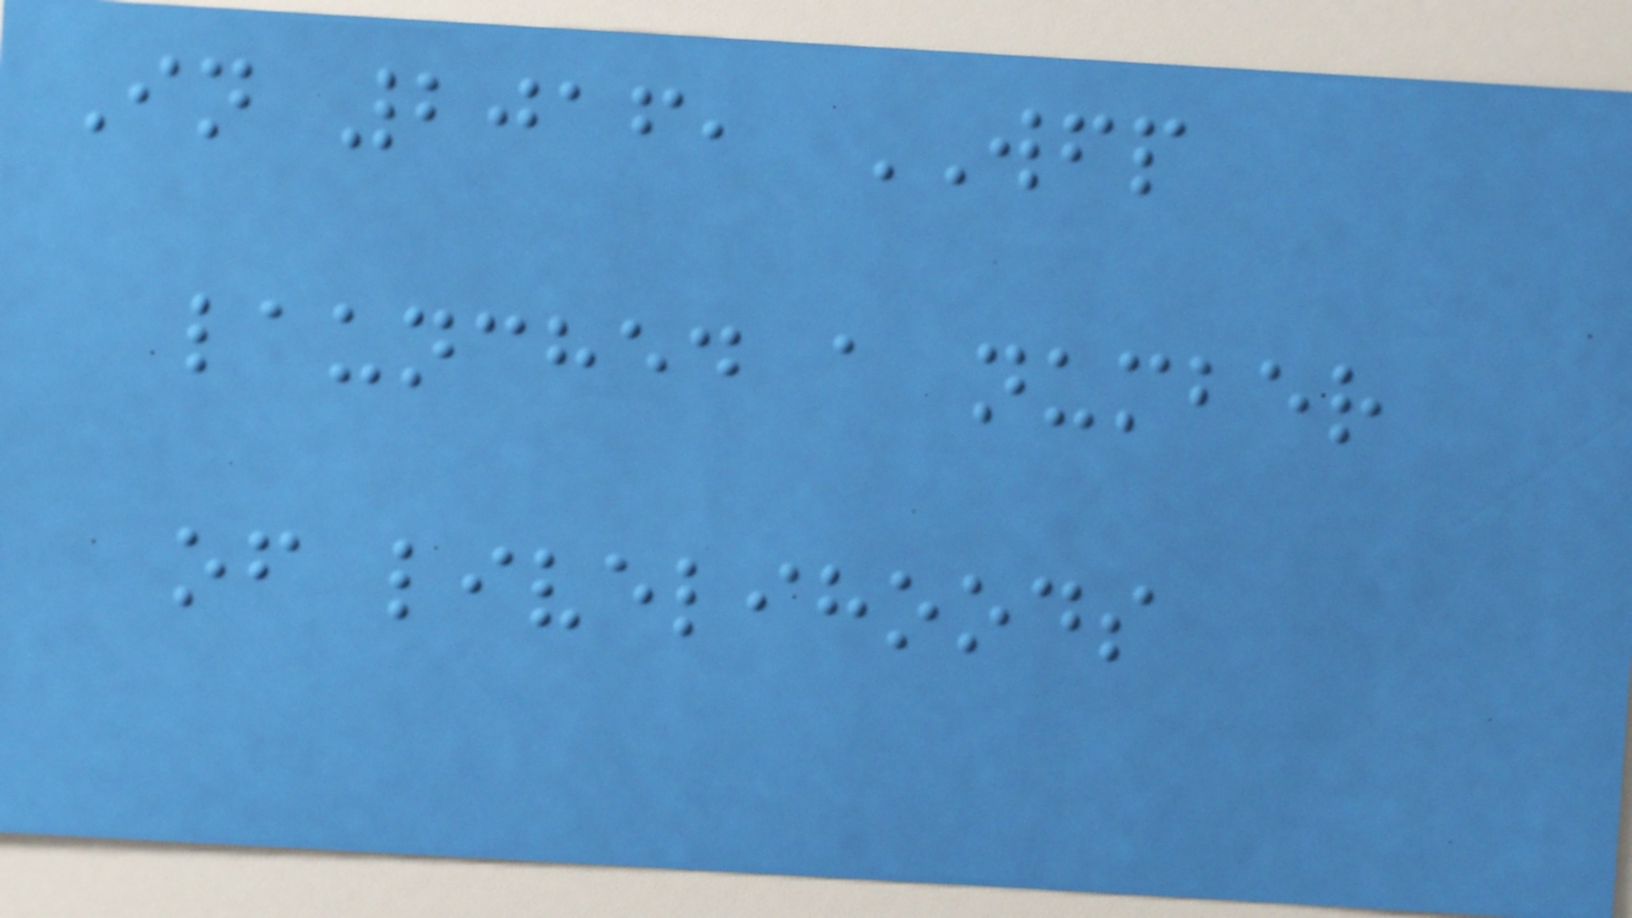In 2016, WFP
launched a number
of livelihoods
